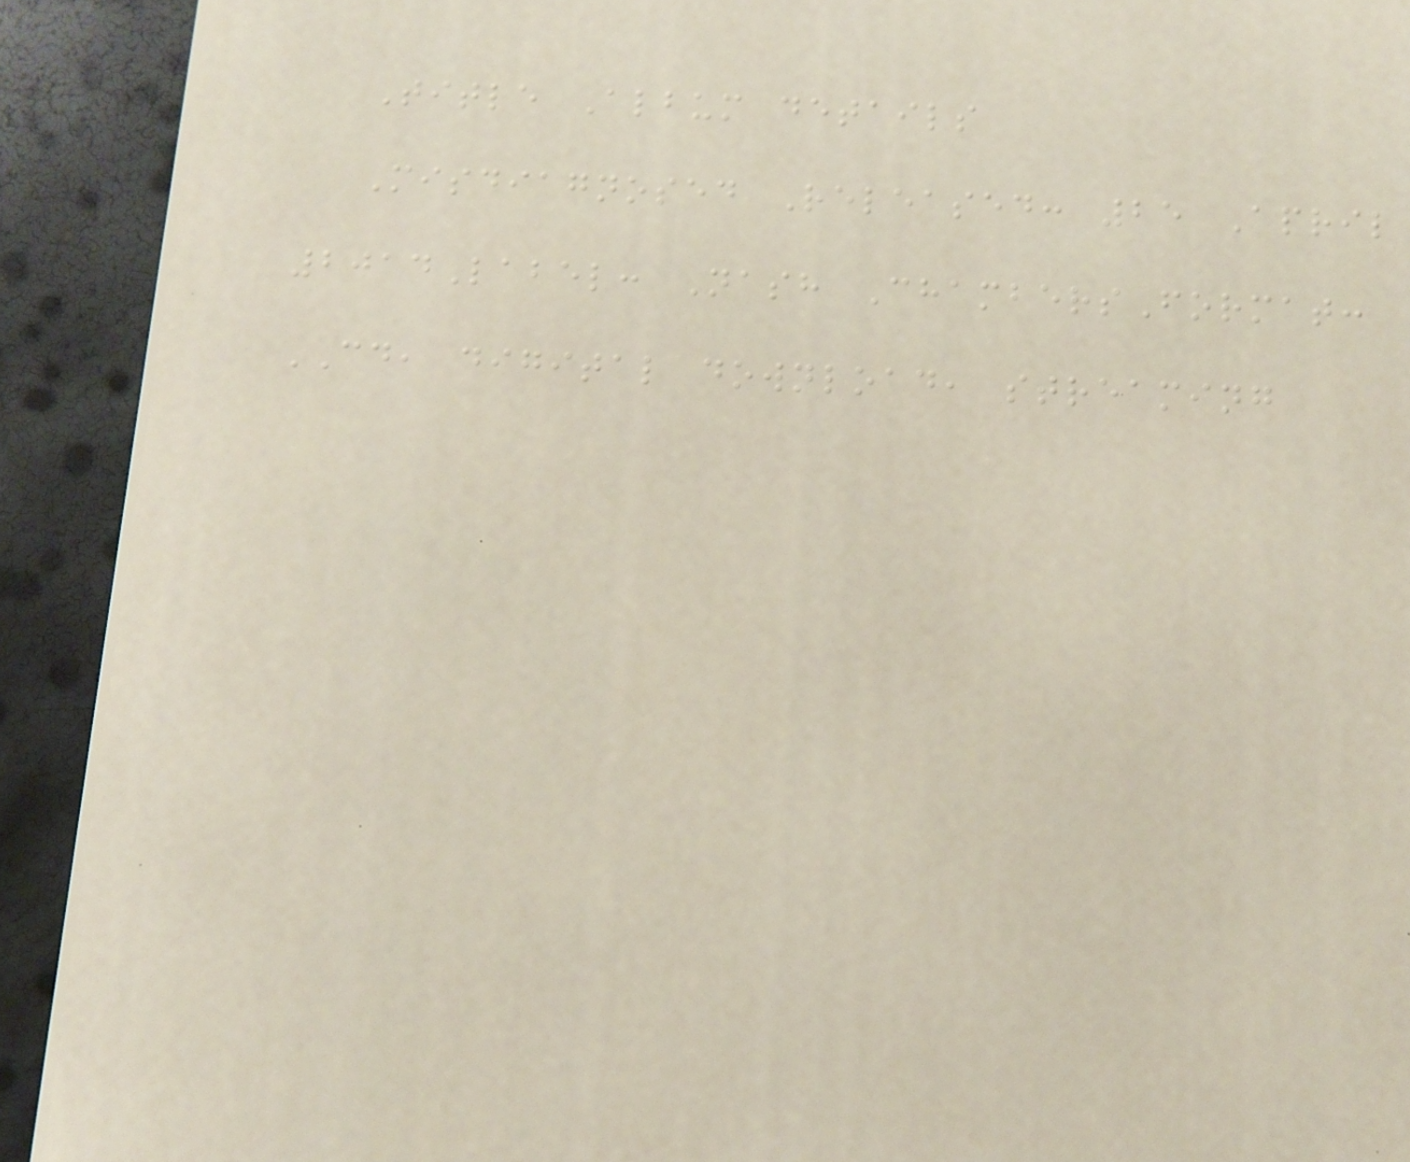Title Album details
Misdiagnosed Released: 25 April
2014Label: Nash ChambersFormat:
CD, digital download, streaming
